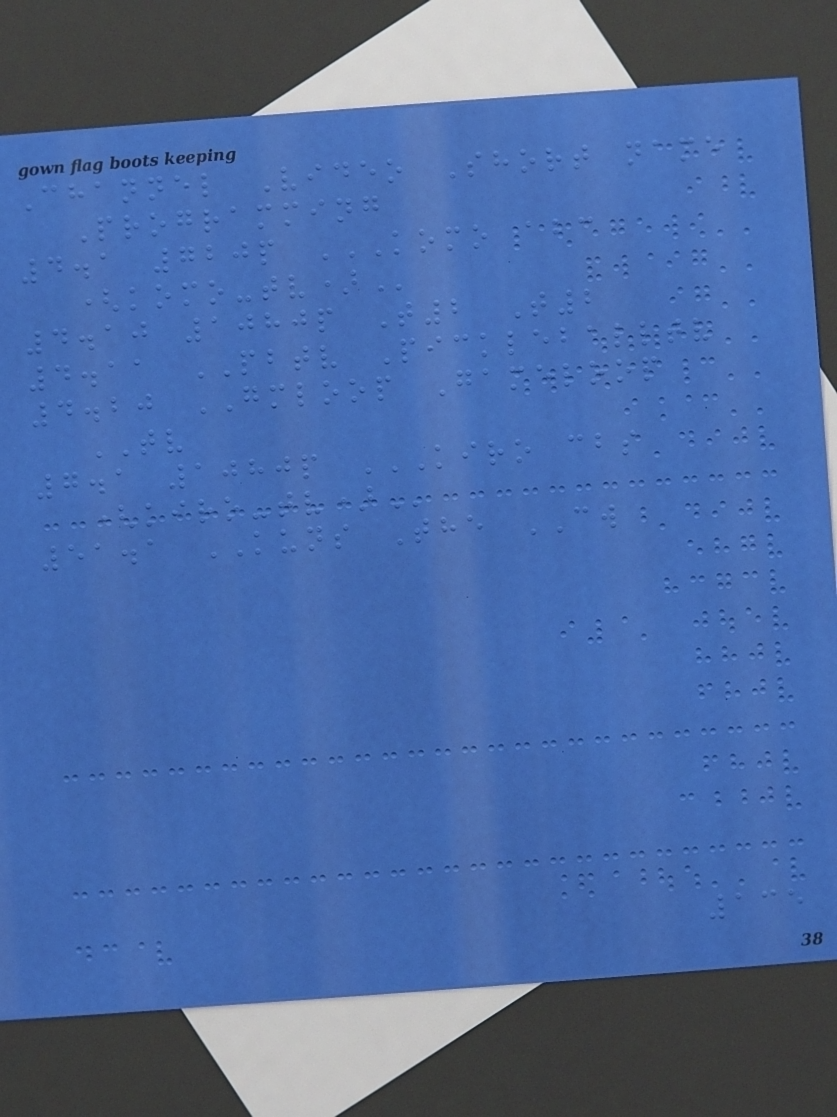Channel Video Short name
Programming
4.1 720p KOMO ABC
(KOMO-TV)
4.10 1080p T2 T2
4.11 PBTV Pickleballtv
4.20 GMLOOP Gameloop
TV
7.1 1080p KIRO CBS
(KIRO-TV)
51.1 KUNS The CW
135
